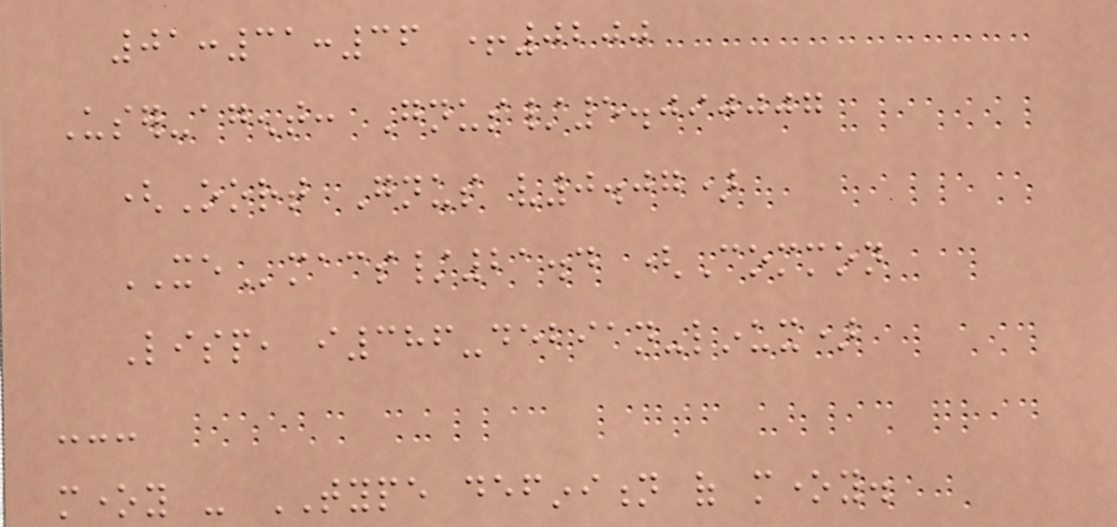01:31:36 +0200
User-agent: Gnus/5.090007
(Oort Gnus v0.07)
XEmacs/21.4 (Common
Lisp, i386-debian-linux)
---
money - TYPE definition of money.
